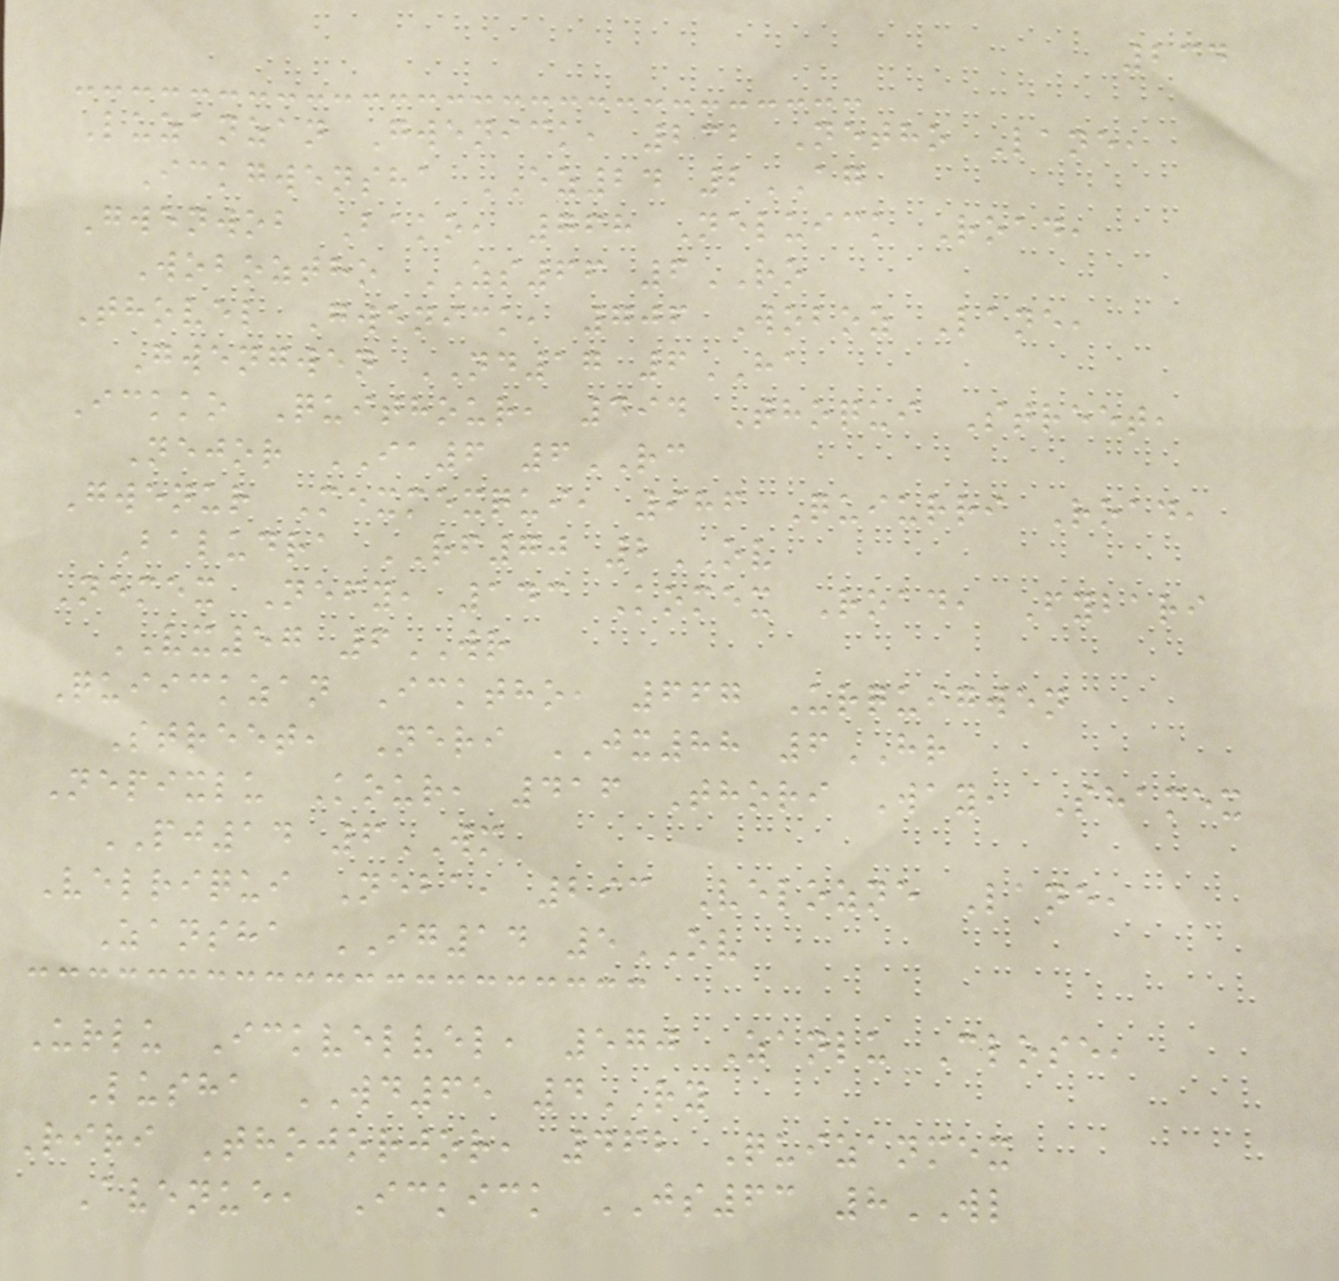234
Luzanzan Gwenick, 232 Netho Lane,
Ickgwensha EZ24 2AG
Gwenwob Bako, 768 Neluick Road,
Woboztho ZS66 6RO
Thovel Gwenick, 706 Woboz Lane,
Gwengwen ND17 6HA
Ickko Quithour, 494 Thoqui Street,
Nejor IA6 6RC
Gwenur Mexmexqui, 986 Quiurri Road,
Baludra RF70 2OV
Nemex Nefy, 143 Komex Road, Fybari
VX57 6WR
Quiickzan Icktho, 667 Urquigwen
Street, Neri JX88 6HR
Nepixlu Kour, 416 Thori Way, Shamex
PJ14 6WM
Velriqui Neba, 293 Velozne Lane,
Zansha IG14 5OV
Urlu Ickvelvel, 570 Zanlu Close,
Lusha WD65 4RY
Riri Thojorjor, 462 Quizanmex
Avenue, Ickick JS63 8WL
